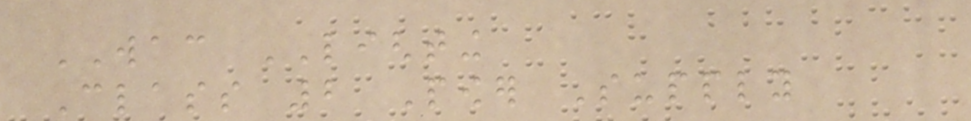WAC LIGHTING
Class 2 Power Supply
